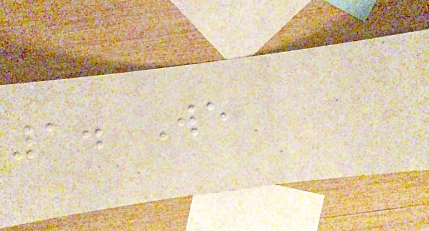1. We
